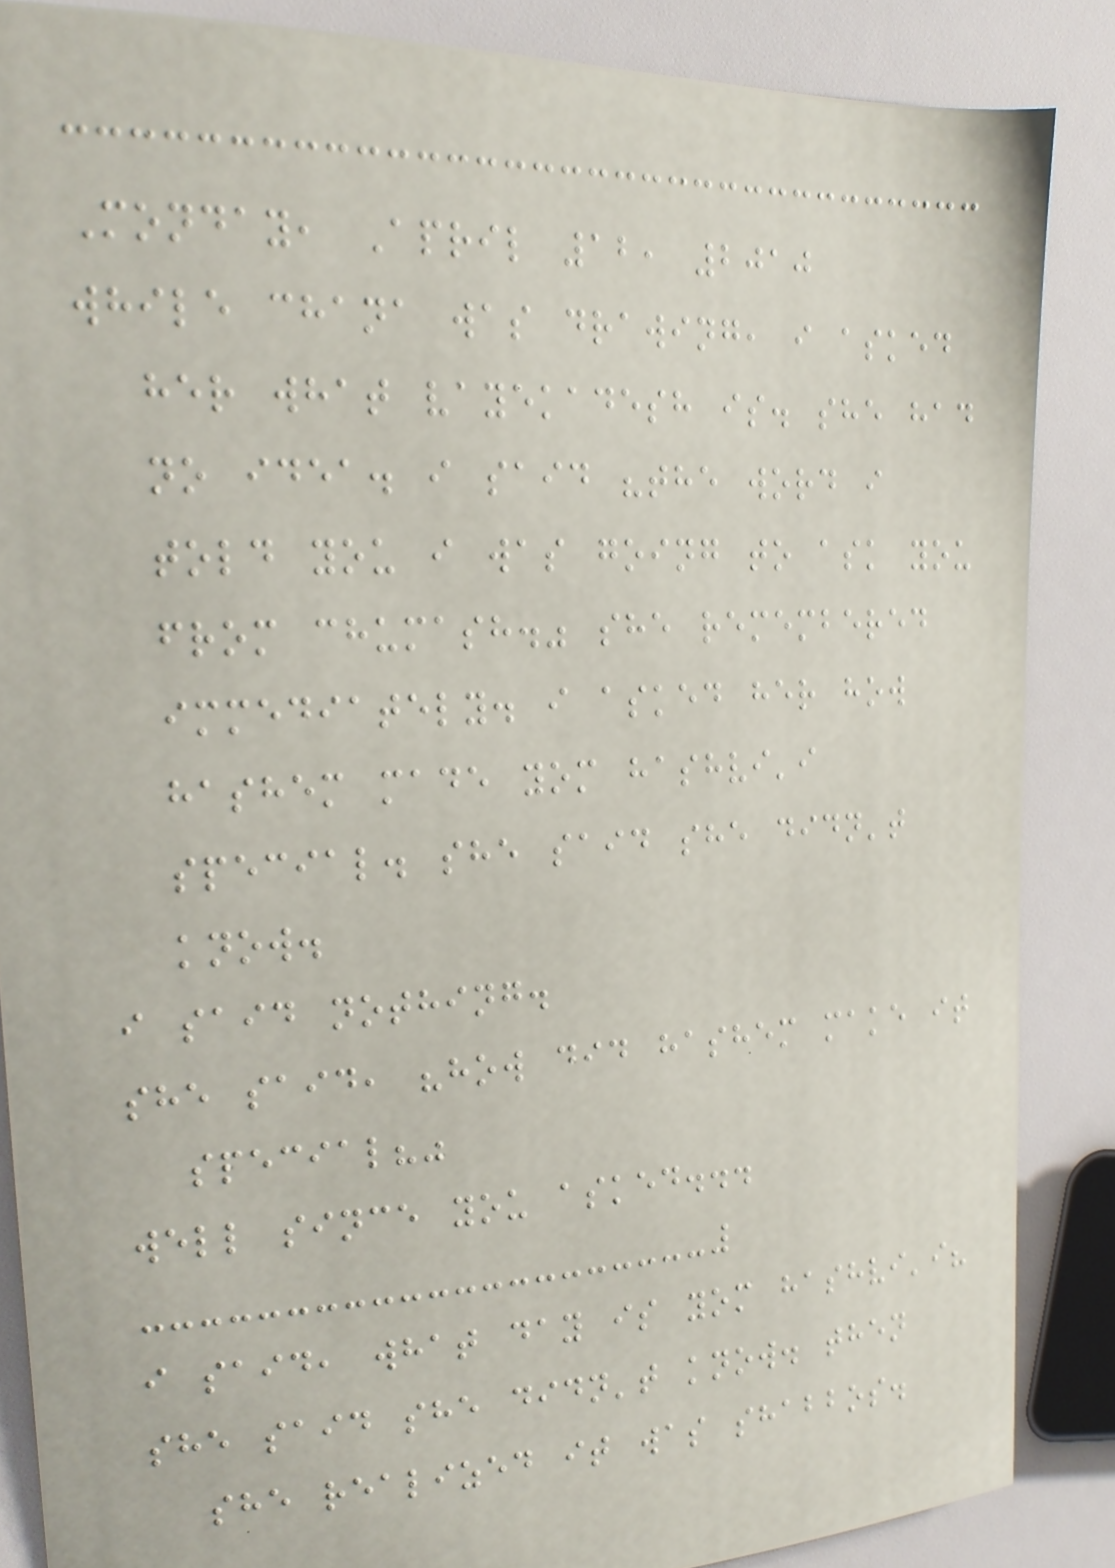Monday, April 12, 2010
while chana was drawing, i asked
her what vayekadesh is. she had
no idea. i said "the word i
told you i was going to ask you
from chumash." she remembered
immediately. i asked her how
hashem made yom hashvi'i
special. she said she didn't
know.
i said nothing.
she said, "how did hashem make it
special?"
well since you asked...
i said, what day is yom hashvi'i?
she said she didn't know. then
she realized it was shabbos.
